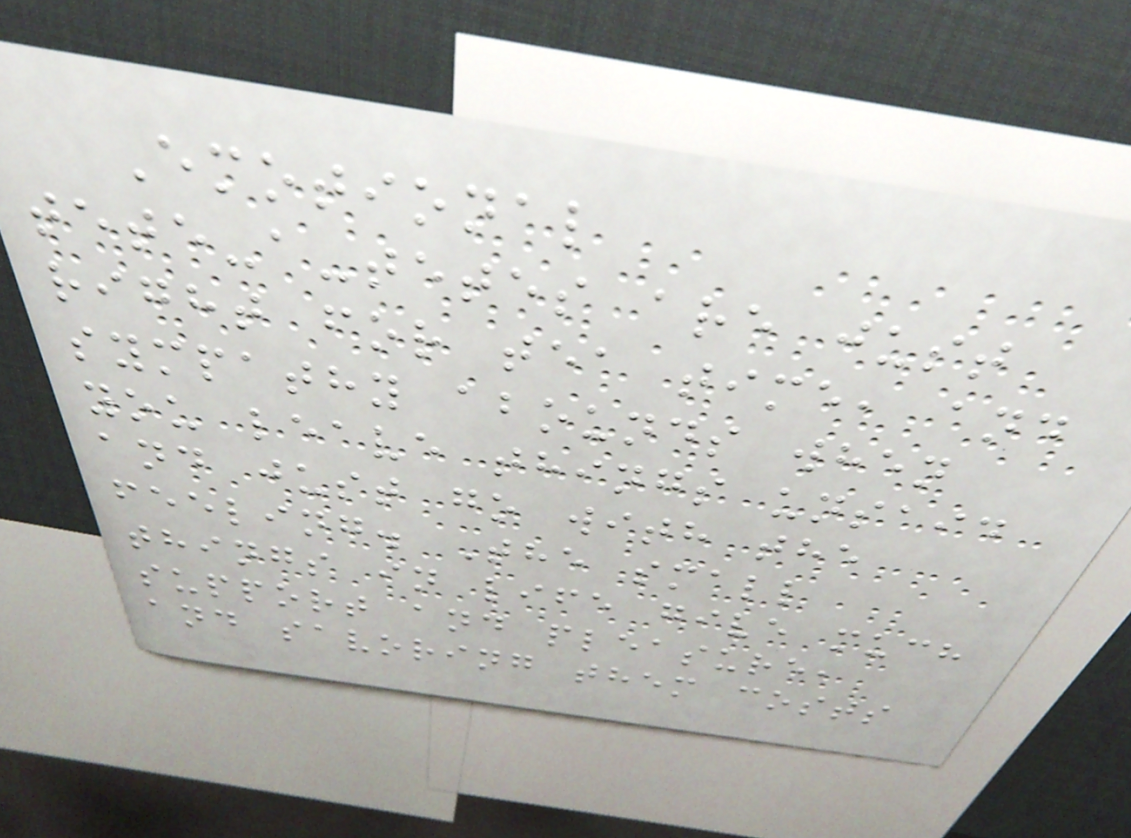Emotional
tete-a-tetes are just
right for tea time, and
sympathy abounds when
you leave things unsaid
and just go with the
feeling. The small
things in life give much
support and pleasure,
and savoring them costs
